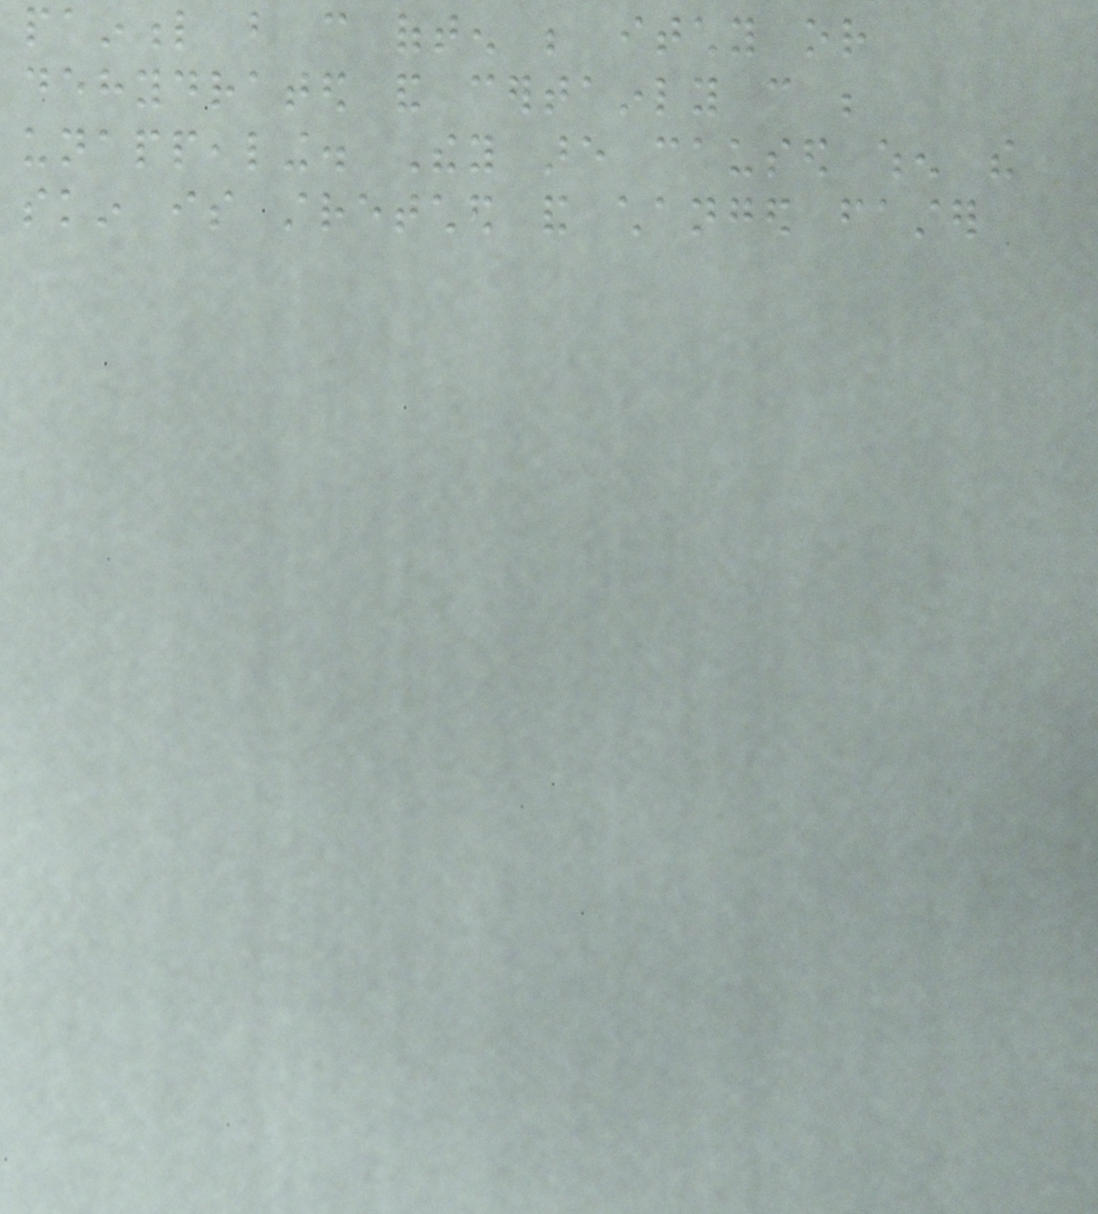painful but can often be itchy or
dehydrated and certainly can be
unappealing. They are caused when the
skin is stretched and changed faster
